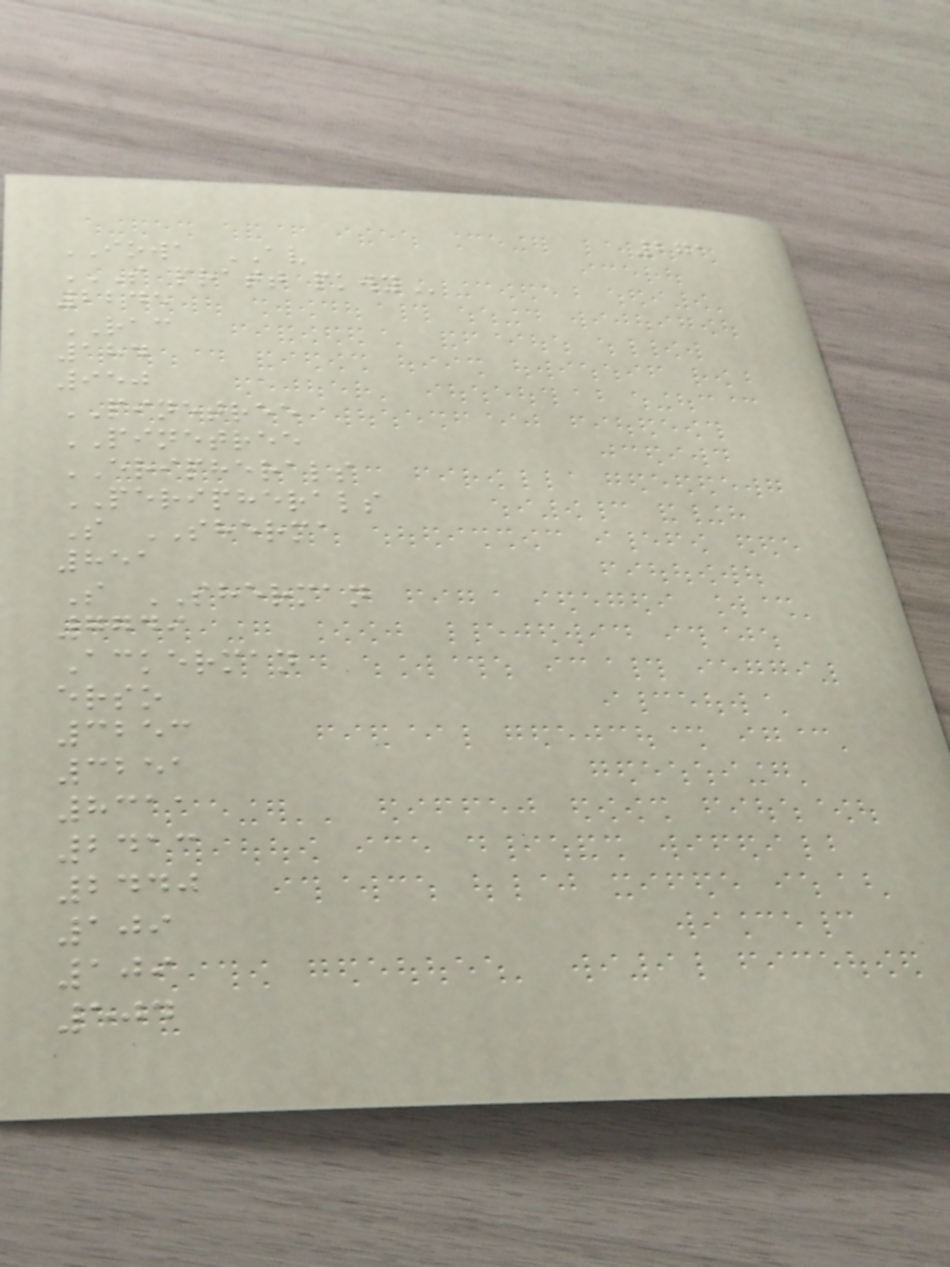271
IOWA AV
S PRATT PKWY
2245
RAC
184
950
PINETREE
PINETREE
ERIPHERALS
PERIPHERALS
S SHERMA
851
S SHERMAN
7749
Ackerman
erso
3253
3251
8311
2413
2440
109
109
504
